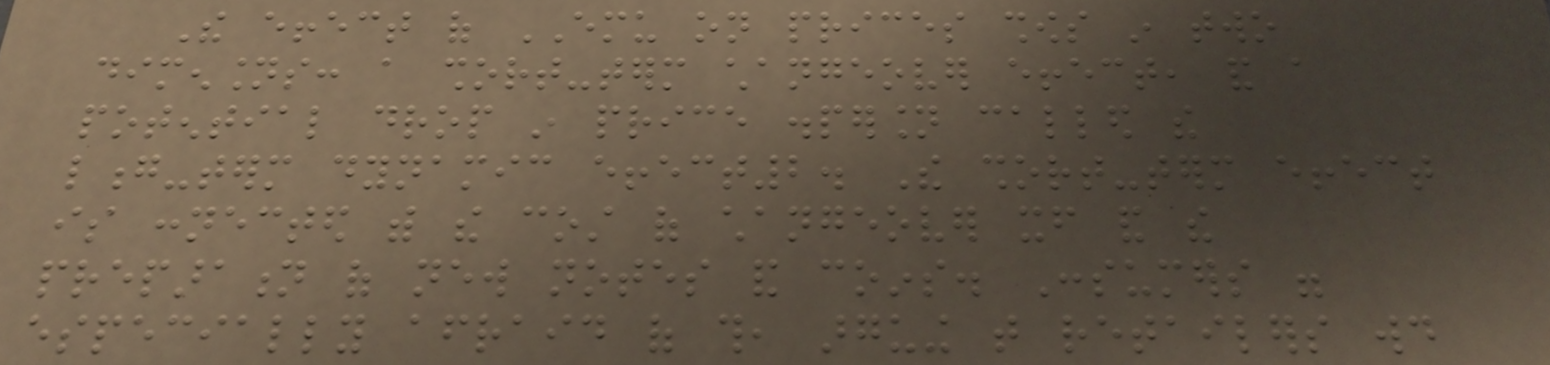The effect of EMU on prices shows in two
dimensions: a short-term changeover effect, and a
potential drop in price dispersion called the
long-term dynamic effect2. The short-term effect
is connected with the cost of changeover itself and the
preparation of new notes and coins. Consumers were
especially afraid of this, arguing that retailers would
